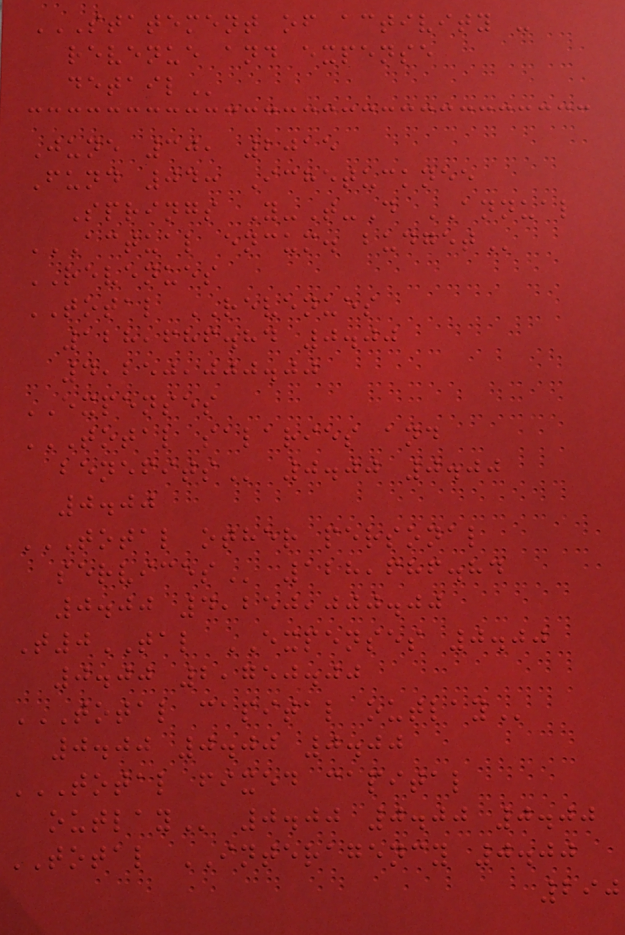STATEMENT OF ACTIVITY -
REVENUE AND EXPENSE
DETAIL
June 30, 2015
Fund 04: Ichetucknee
Springs Y-T-D ANNUAL
ACTUAL ENCUM. BUDGET
REVENUES
TOTAL REVENUES
128,686.84 0.00
4,250,000.00
EXPENSES
TOTAL SALARIES AND
BENEFITS 0.00 0.00
0.00
TOTAL OTHER PERSONAL
SERVICES 128,686.84
0.00 4,250,000.00
T0TAL EXPENSES 0.00
0.00 2,750.00
TOTAL CAPITAL OUTLAY
0.00 0.00 0.00
TOTAL FIXED CAPITAL
OUTLAY 0.00 0.00 0.00
TOTAL INTERAGENCY 0.00
290
